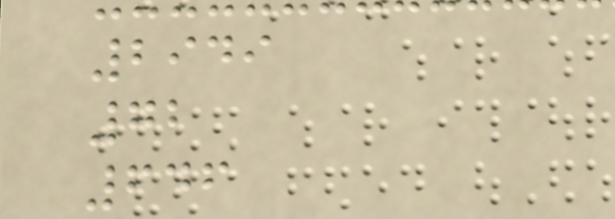2949
72
646
